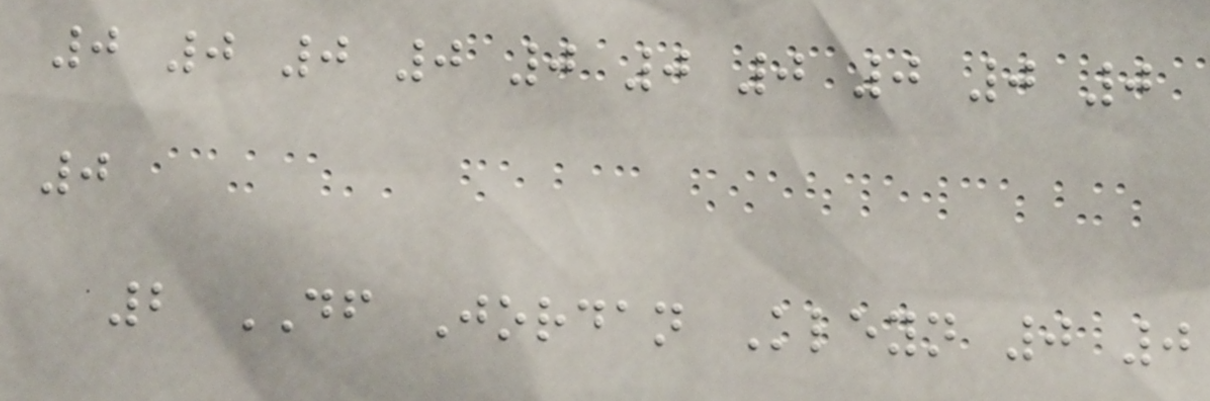0 0 0 0 0 0 0 0 0 0
0
2 DF Jordan Kleyn 0 0
